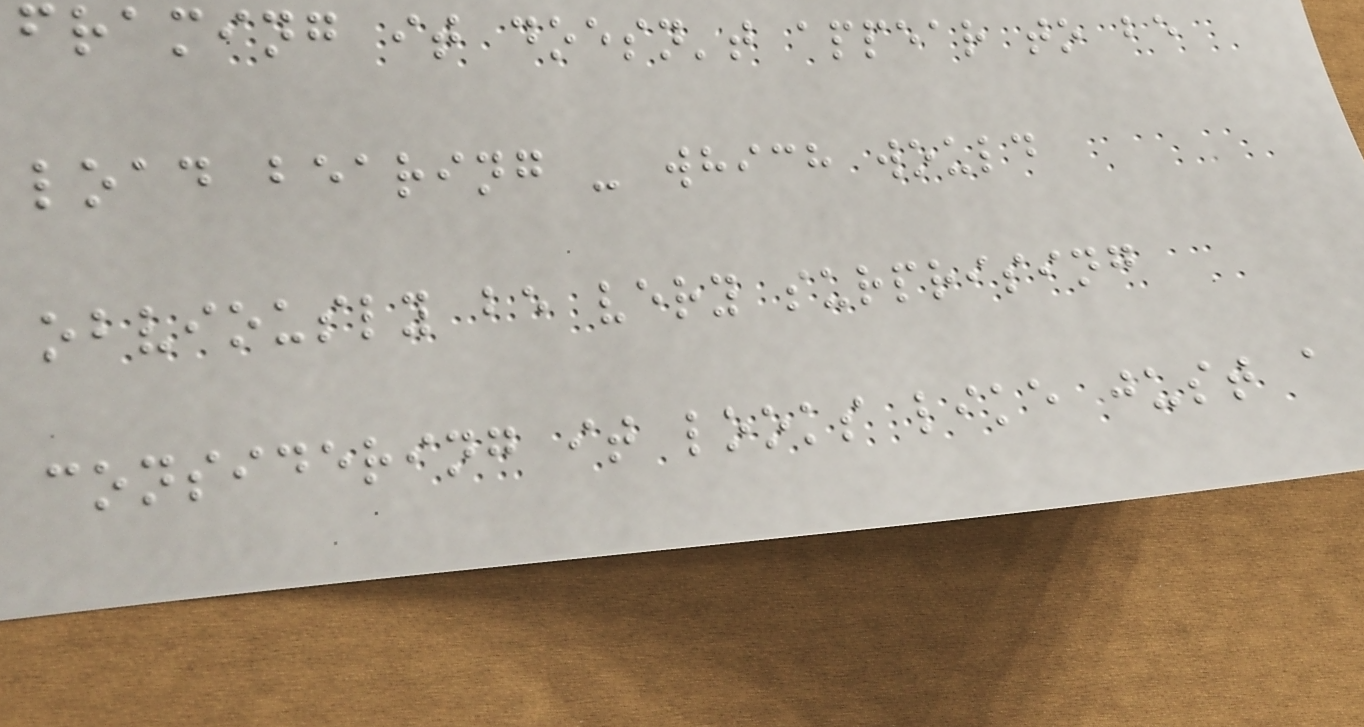framing it doesn't appear to be
load bearing - which would
obviously be very surprising
considering it looks like just a
